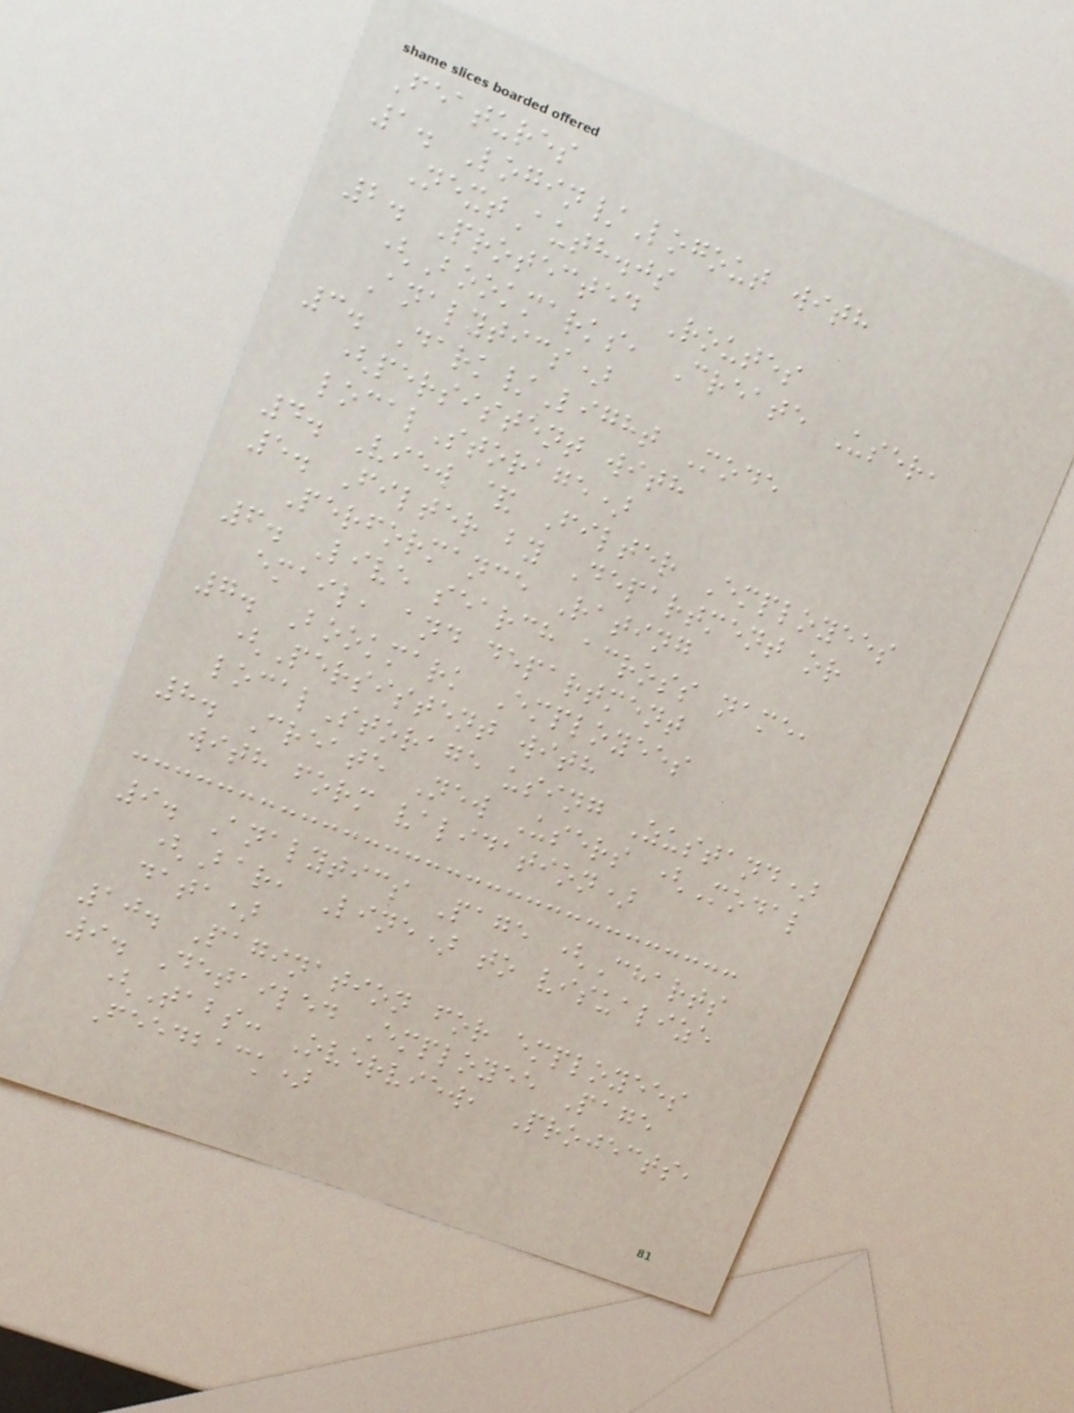Features
1. Login/Logout with
NextAuth.js
2. Protected Routes
(Bookmarks, Create User,
Analytics)
3. Dark/Light Mode
(persistent with
localStorage)
4. View & Filter Employees
5. Filter by Department or
Performance Rating
6. Live search across name,
email, and department
7. Bookmark Employees
(Persistent with
localStorage using Zustand)
8. Create New Users (Modal
with form validation)
9. Analytics Page (Charts
(Bar, Line) to visualize
data)
10. Pagination for employees
9. Detailed Employee Page
(Tabs: Overview, Projects,
Feedback)
